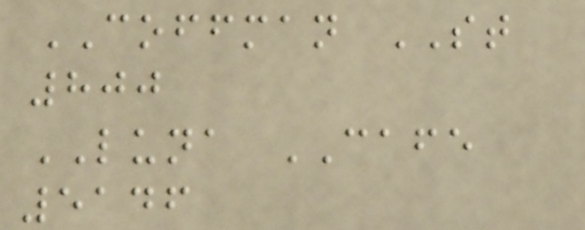COFFMAN ST
800
LUNA CAFE
5146
